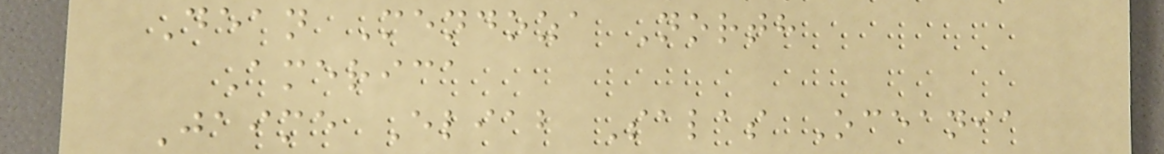Dean Mendoza North
America
Jaime Eliab Salas Oceania
